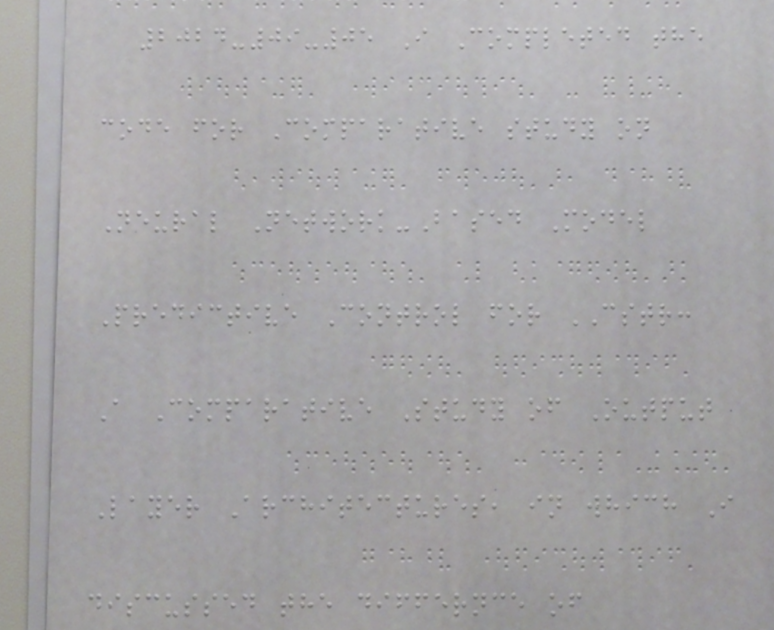2024-09-05 I Completed the
code for Comparative study on
Neural Network-Based Model
Predictive Control for CSTR:
A Comparative Study of Output
Layer Architectures, in which I
discussed the differnce of
